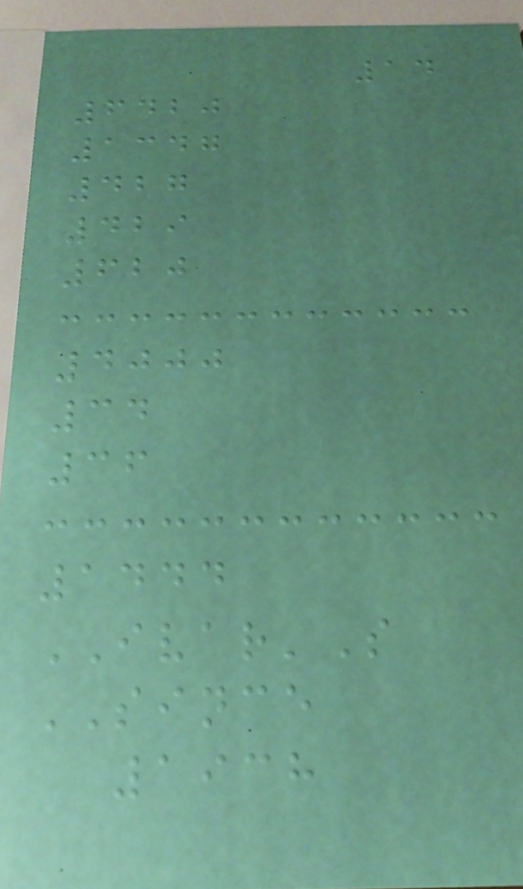14
6420
1347
427
429
620
4000
34
36
1444
IVAR'S
SINCE
1938
